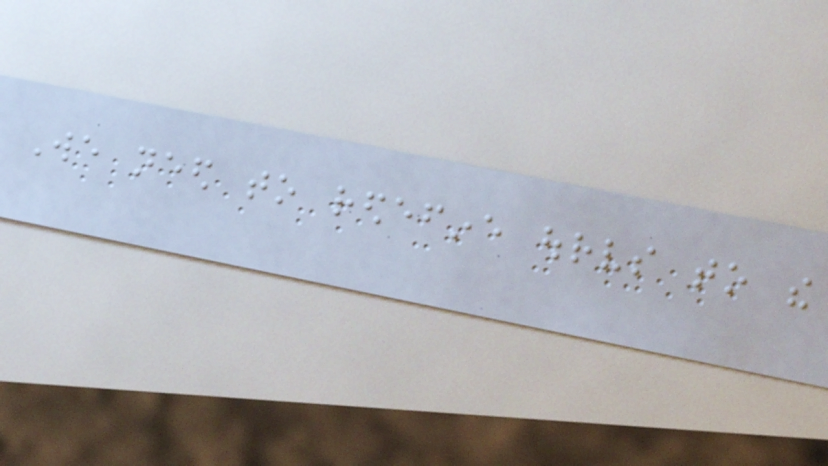We need to redefine ourselves to the
